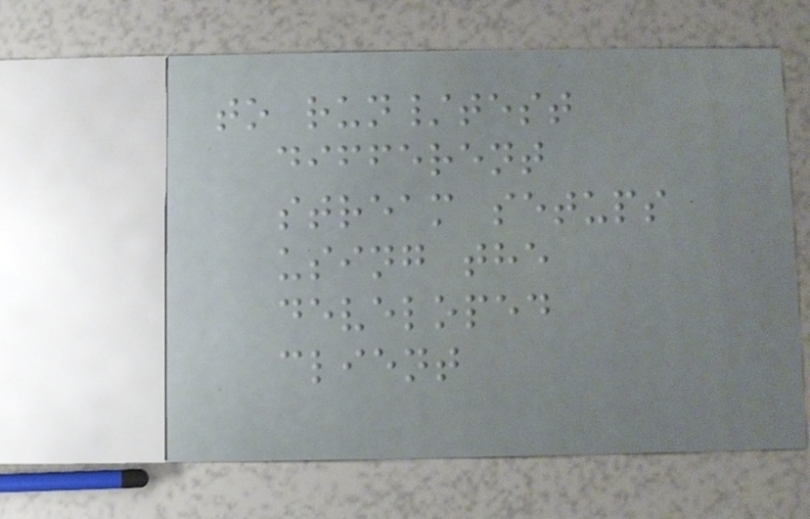to run/test
different
stream setups
using the
developed
client
